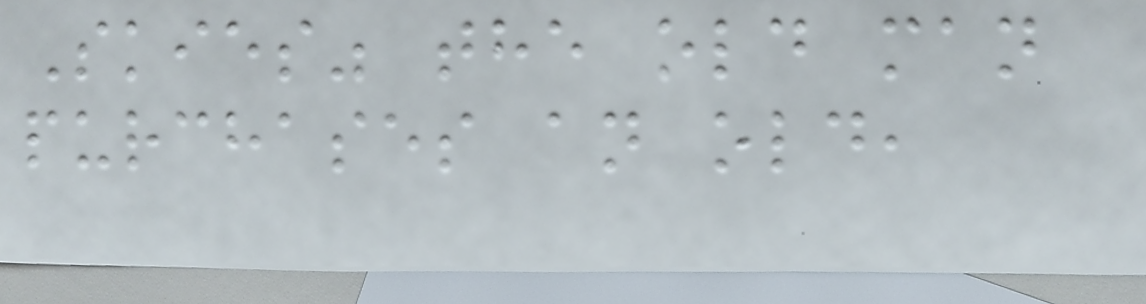Skies" the old man
purchases an old,
